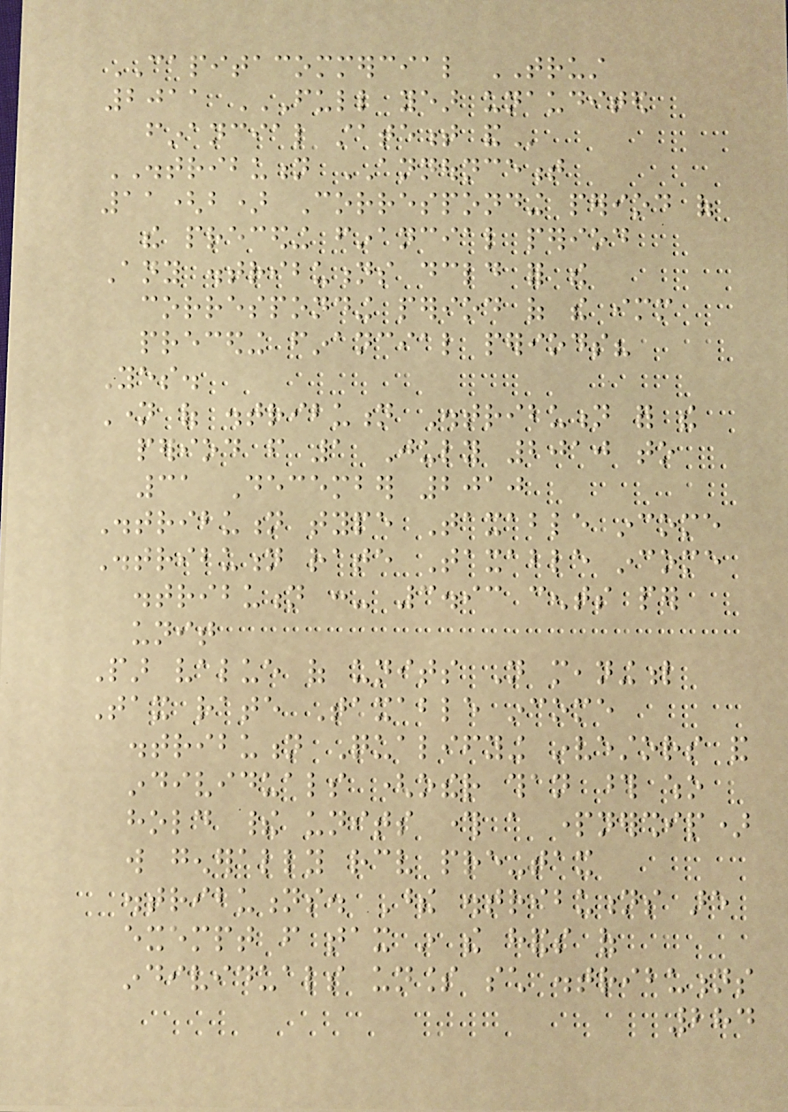CAPITACOMMERCIAL TRUST
2011 FULL YEAR UNAUDITED
FINANCIAL STATEMENT AND
DISTRIBUTION ANNOUNCEMENT
11(b) Corresponding period of
the preceding financial period
Any distributions declared for the
corresponding period of the immediate
preceding financial periods?
Yes.
Name of distribution Distribution for the
period from 1 July 2010 to
31 December 2010
Distribution type Taxable income
Distribution rate Taxable income
distribution :- 3.93 cents per
unit
Par value of units Not meaningful
Tax rate Taxable income
distribution Qualifying investors and
individuals (other than those who
hold their units through a partnership)
will generally receive pre-tax
distributions. These distributions are
exempt from tax in the hands of
individuals unless such distributions
284
